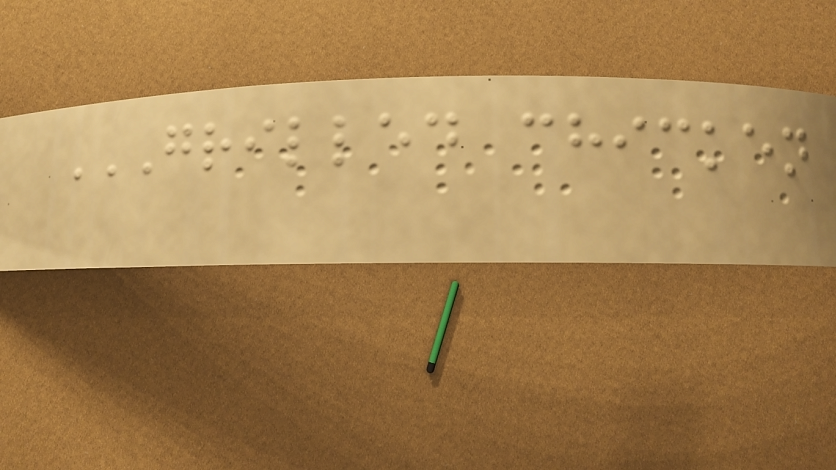GRILLED CHICKEN
